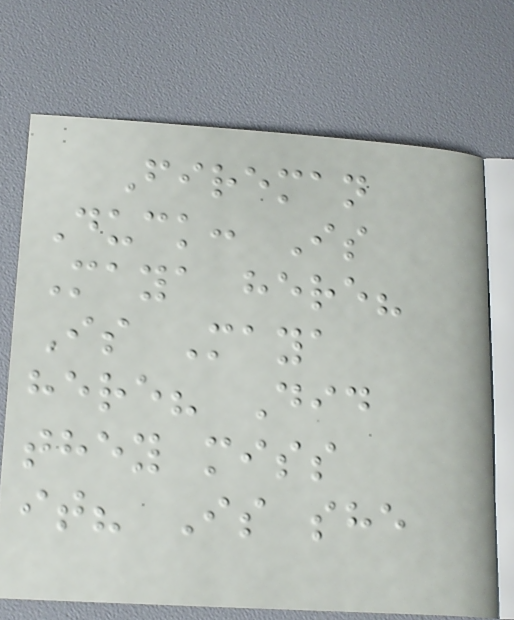Fireman
Duck: Is
Maya here?
Is Maya
here? Did
they miss
it? Is she
